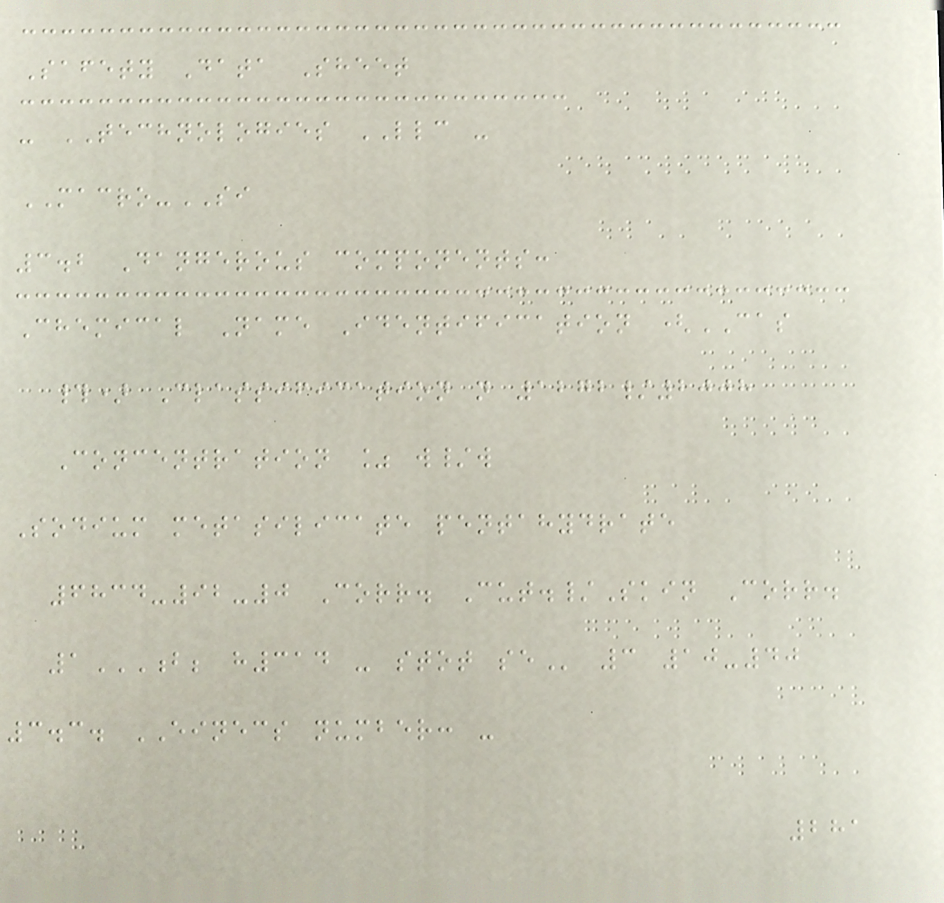Safety Data Sheet
- TECHNOLOGIES LLC -
MACRO-SI
3.2 Dangerous components:
Chemical Name Identification (CAS
#) Classification n 1272/2008
Concentration % w/w
Sodium metasilicate pentahydrate
6834-92-0 Corr. Cut./Skin Corr.
1B; H314 - STOT SE 3 10-40
3.3. EINECS number: -
281
